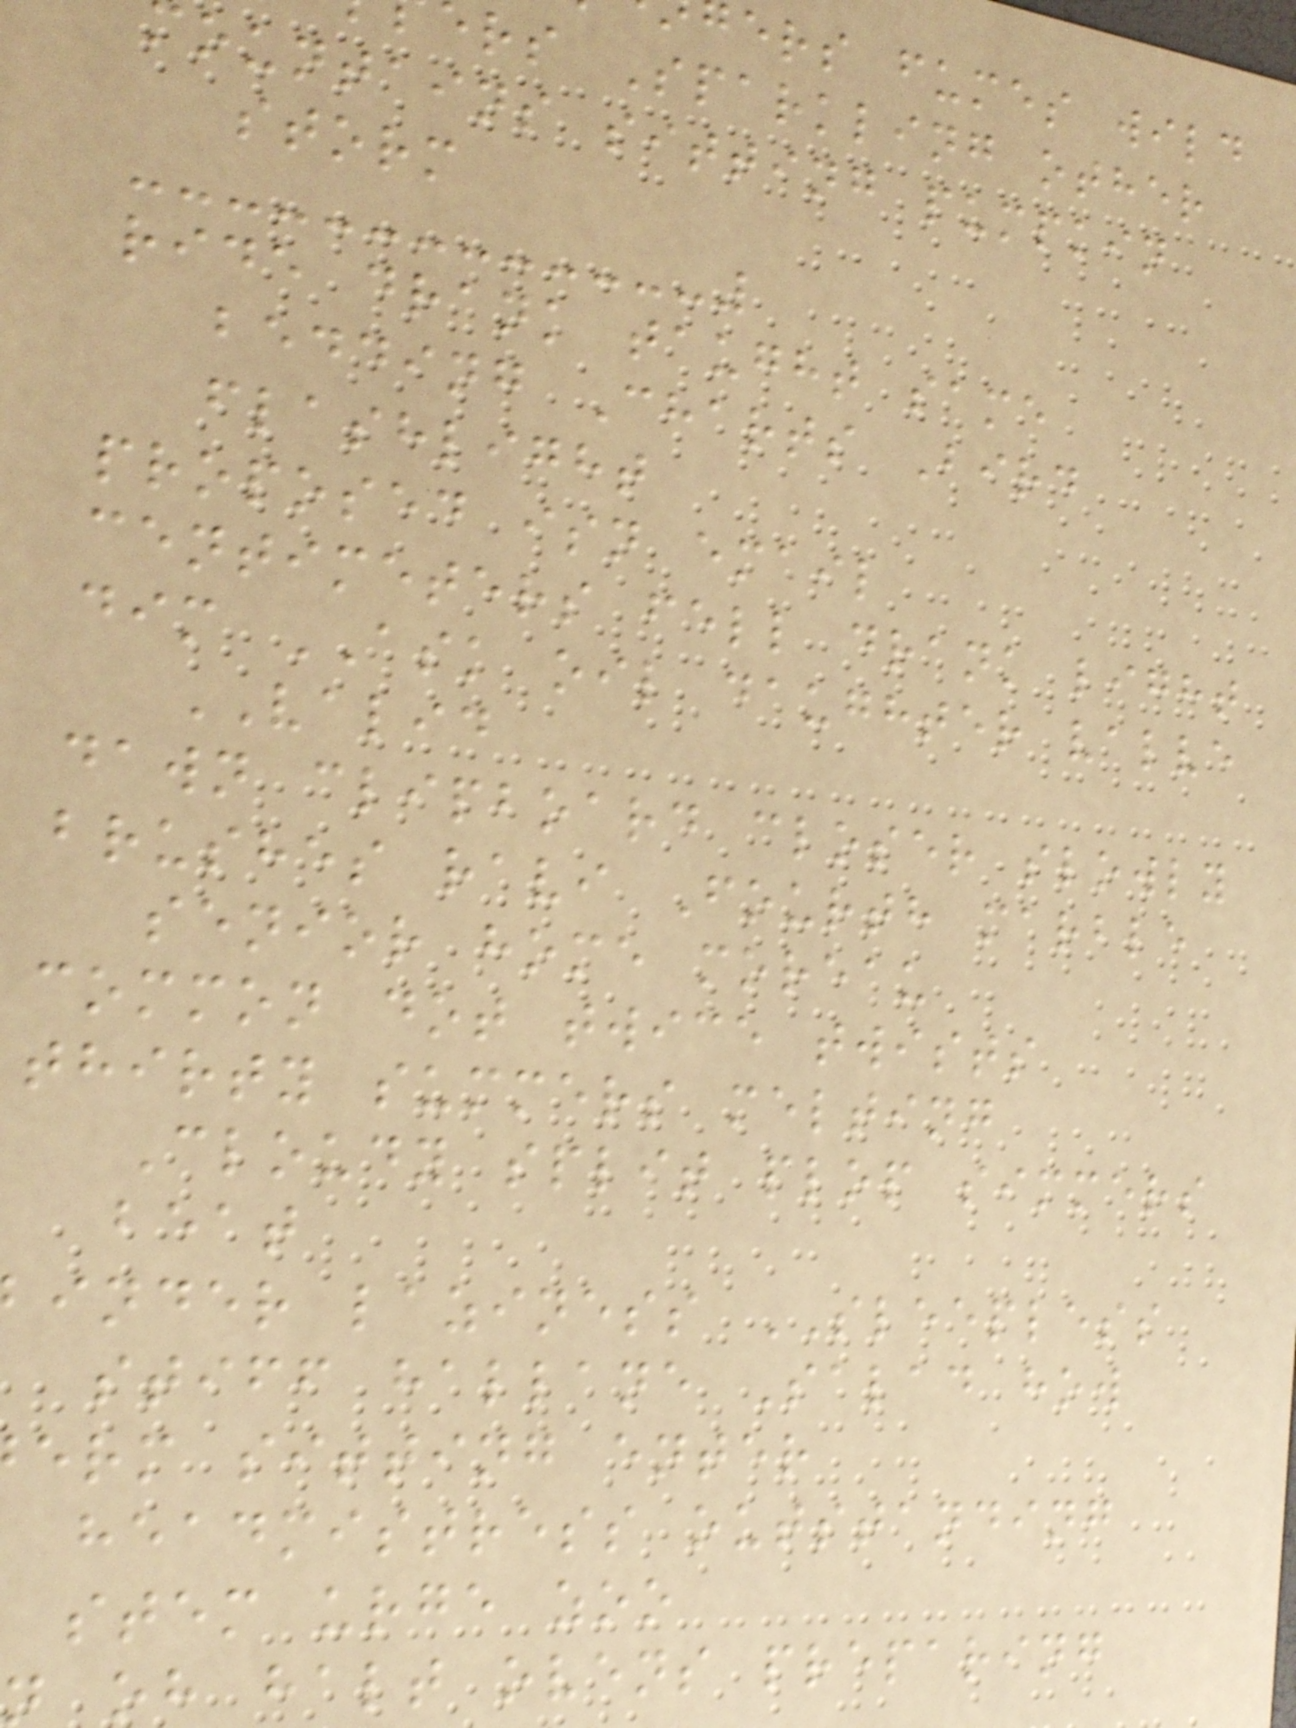ers fumes wild
rs Sparkling other
ountains sitting pumpkin
storm
ride drank taught same
bedding Charts Bird
flashlight
proposed isn email
centimeters fell drank light
dim ASK oil daughter valve
VALID
dawn clipboard closer slowly
brushes ravi Fourth marble
senior home moreau
common dot twice twists
thirty summers melting
Cloudy split plop simmers
beat
inder laziness SLEEPLESS
stiff hallane Salad how
erm sitting enter
headmistress outstanding
stem urge zoo
oh halt ovens preparing
